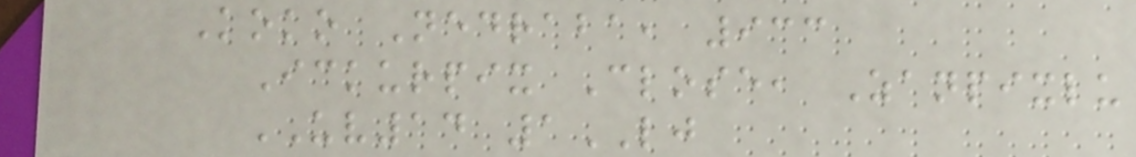Koko Nedraba, 933
Ickurpix Close, Zanpixlu
UV14 1LJ
